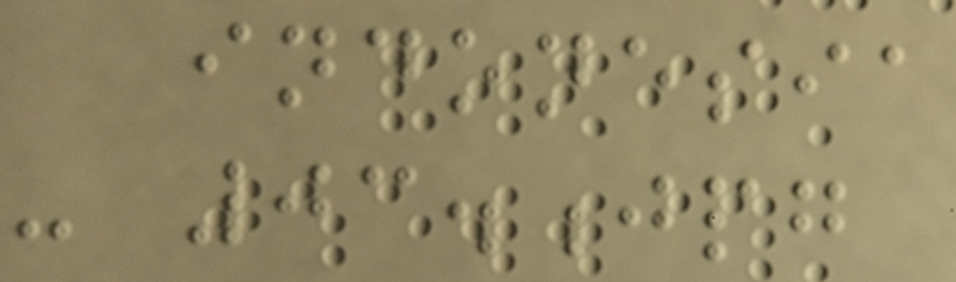indonesia
- 03.jpg
